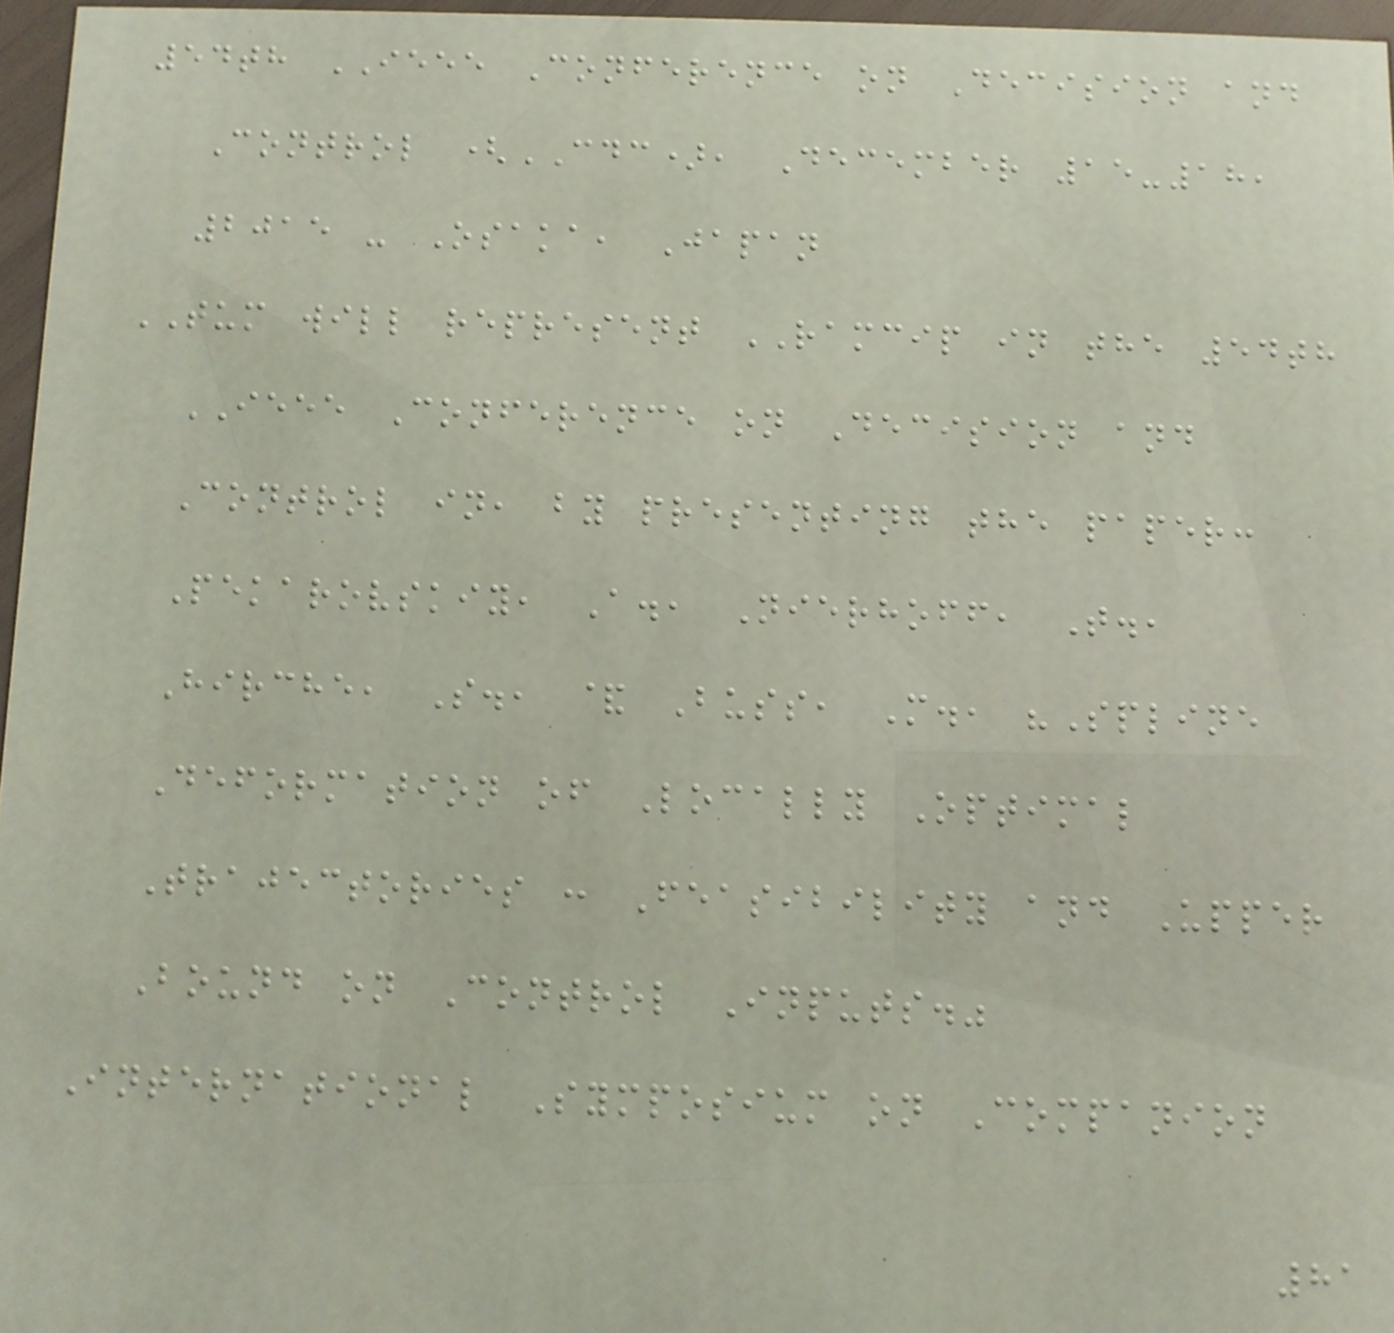54th IEEE Conference on Decision and
Control (CDC), December 15-18,
2015 - Osaka, Japan
TUM will represent RAMCIP in the 54th
IEEE Conference on Decision and
Control in, by presenting the paper:
Pekarovskiy, A., Nierhoff, T.,
Hirche, S., & Buss, M., "Spline
Deformation of Locally Optimal
Trajectories : Feasibility and Upper
Bound on Control Inputs."
International Symposium on Companion
81
